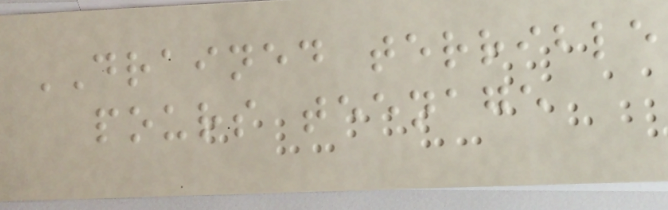DRAINED terrible
pours teenage
